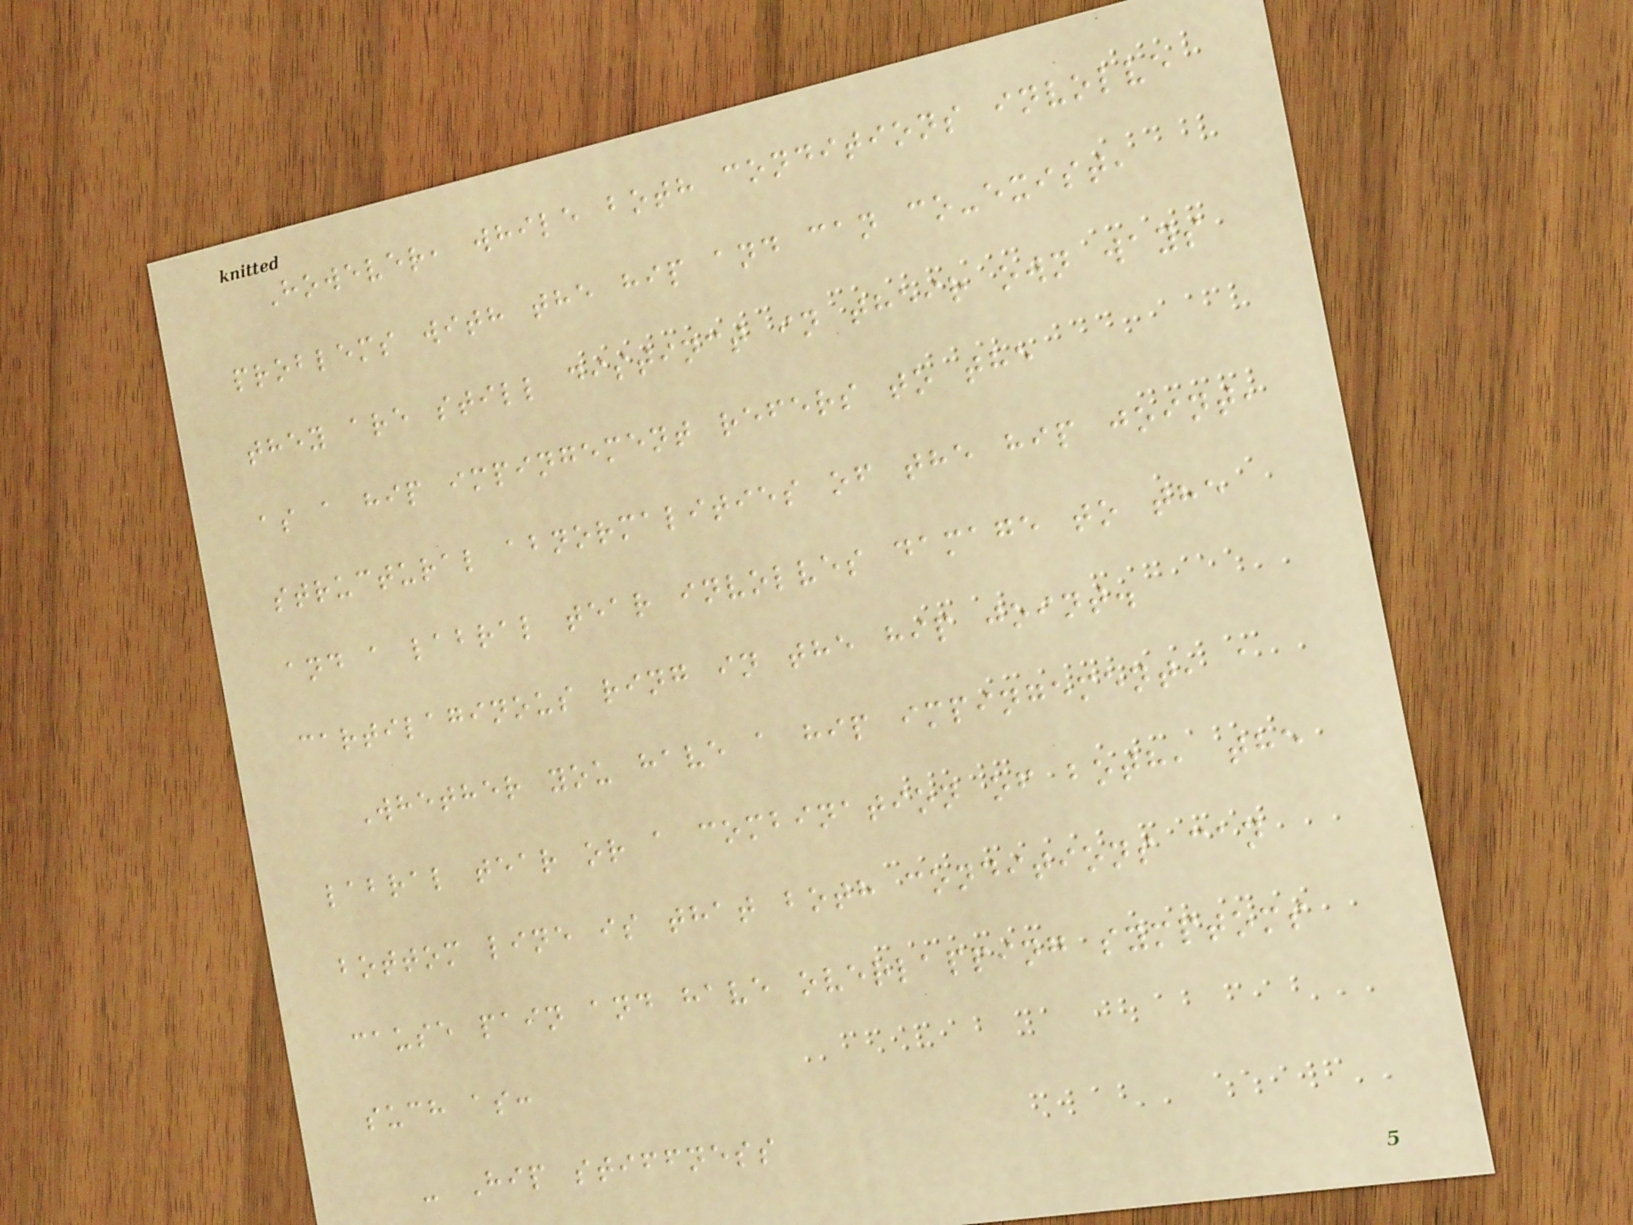However, while both conditions involve
problems with the hip and can co-exist,
they are still distinct in their own ways
as a hip impingement refers to the
structural abnormalities of the hip joint,
and a labral tear involves damage to the
cartilaginous ring in the hip joint.
Whether you have a hip impingement, a
labral tear or a combination of both, the
bottom line is that both conditions can
cause pain and have overlapping symptoms
such as:
- Hip stiffness
